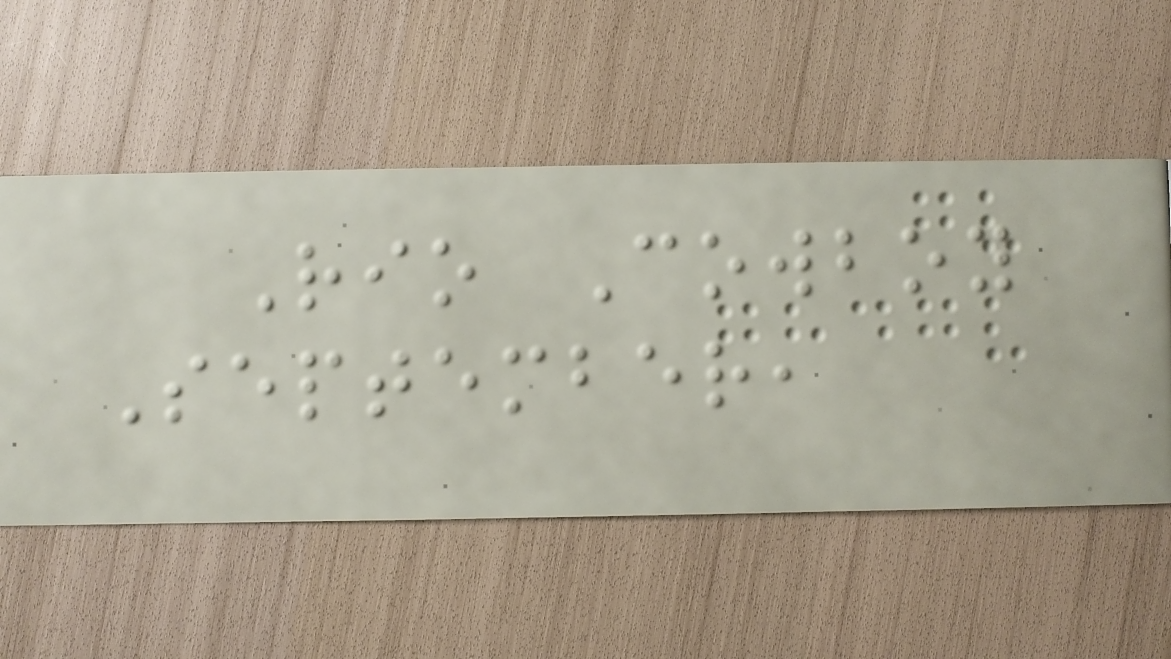Rio Cowboy
September,
